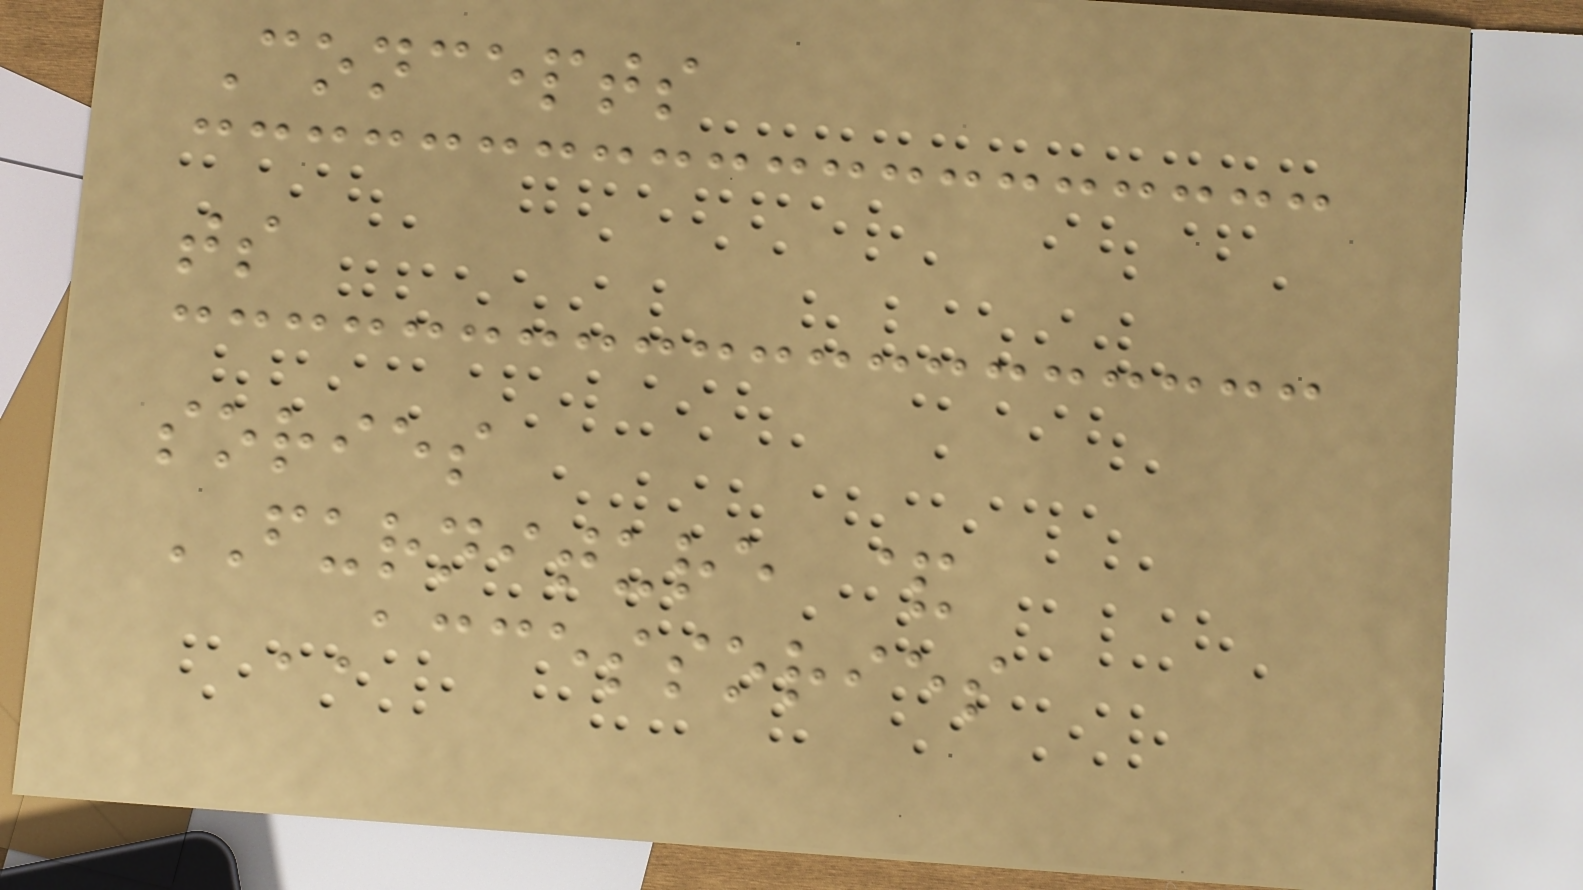Concepts
ts
sories
FURNITURE &
ACCESSORIES
